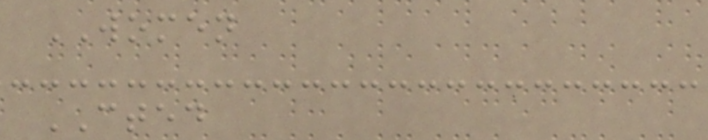WOMEN
CTED
